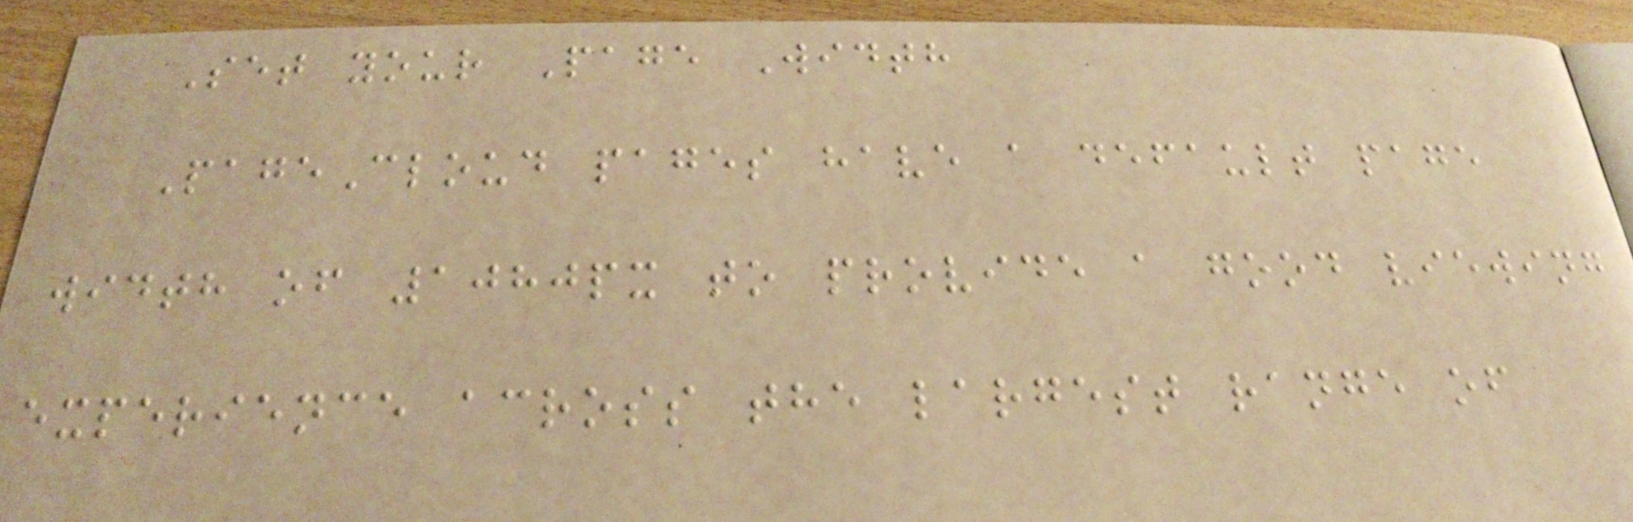Set your Page Width
PageCloud pages have a default page
width of 1080px to provide a good viewing
experience across the largest range of
